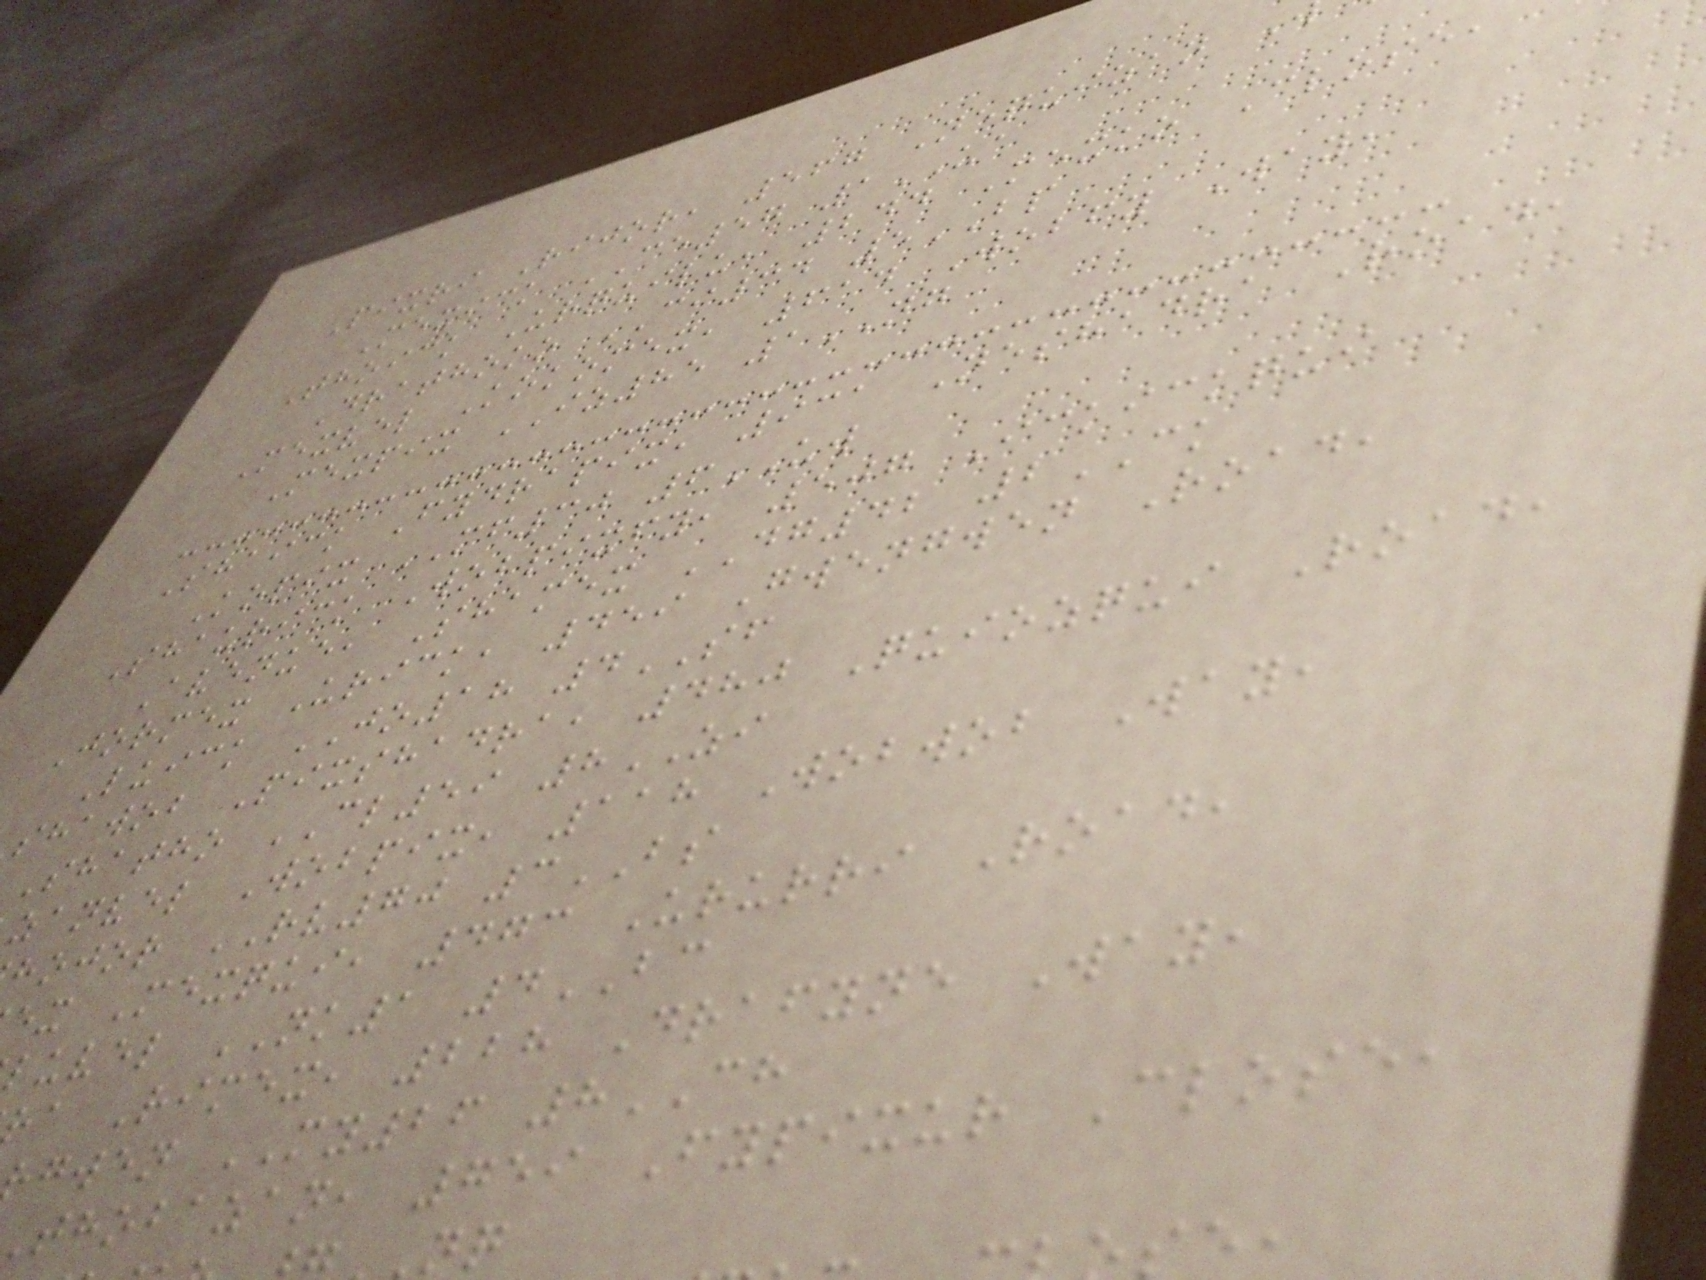Pixri Rijor, 567 Nequizan
Mexick CE57 1UA
Thoick Urquilu, 244 Mexko Close,
Drathoko CI34 5BP
Mexvel Kokomex, 614 Wobfy Way,
Mexpix IZ85 1NG
Shaick Fydrapix, 931 Neshadra Road,
Kopix MF30 6UW
Shaurick Wobpixfy, 507 Ickickqui
Avenue, Shamex DG42 2CK
Jormex Urick, 459 Gwengwen Road,
Luick JO18 4SF
shawob Pixshadra, 480 Quiozqui Road,
Shatho CL59 8ZI
zanvel Wobpix, 118 Wobwob Way,
hojor RV70 3BS
ex Mexqui, 473 Ururri Road,
luvel NK1 4BC
a Rimex, 228 Drafyne Way,
gwen MY26 8CH
thobazan, 759 Fypixur Close,
